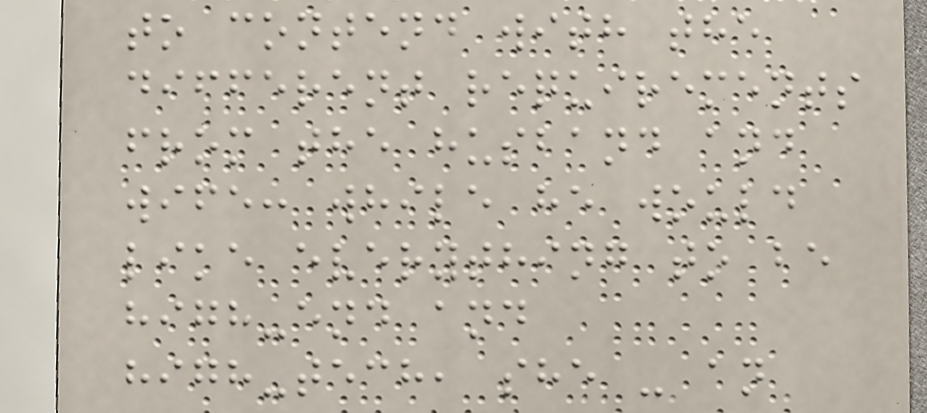to contend with the
different requirements
from the husband and
wife: while he would
like everything to be
high-end and
high-tech, she - an
